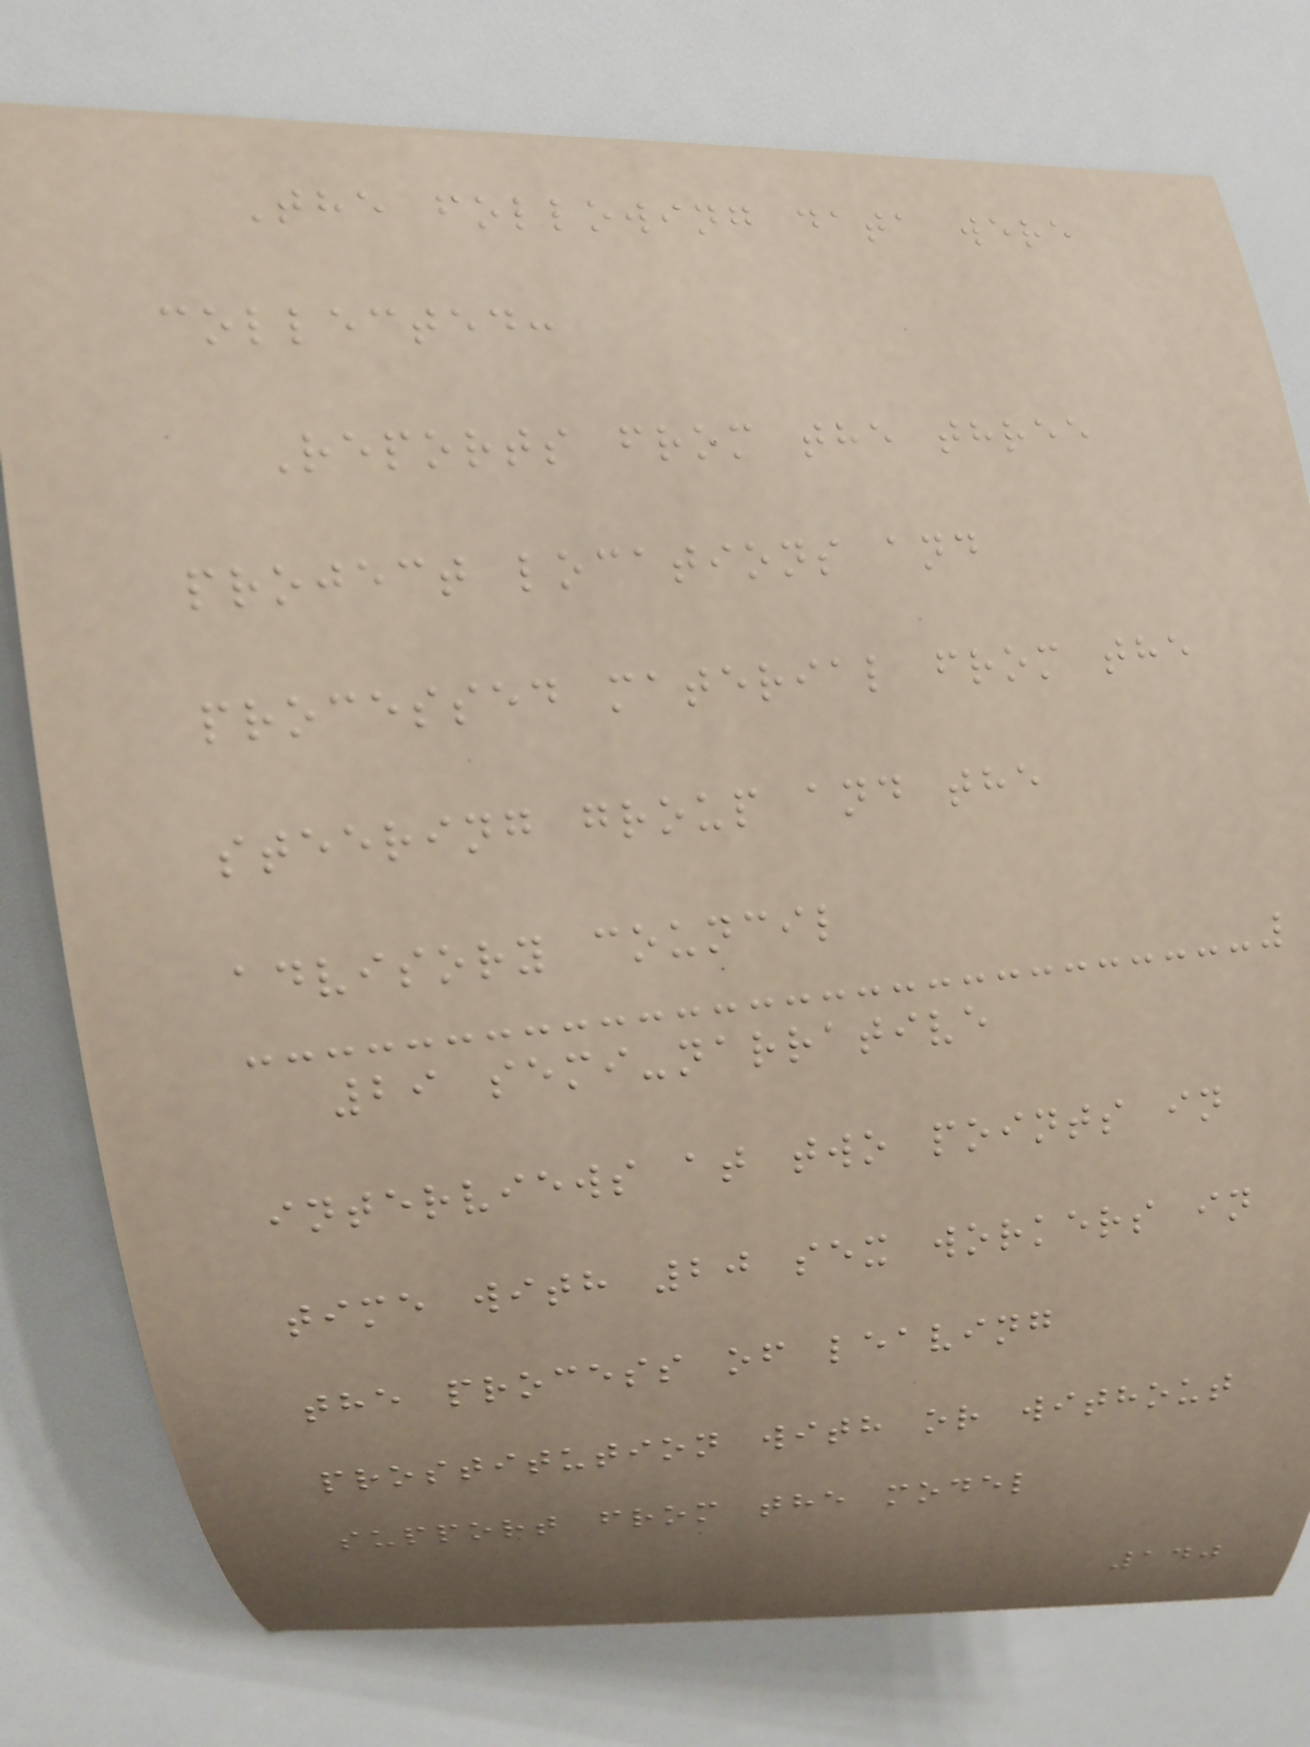The following data were
collected:
Reports from the three
project locations and
processed material from the
steering group and the
advisory council
29 semi-narrative
interviews at two points in
time with 20 sex workers in
the process of leaving
prostitution with or without
support from the model
140
